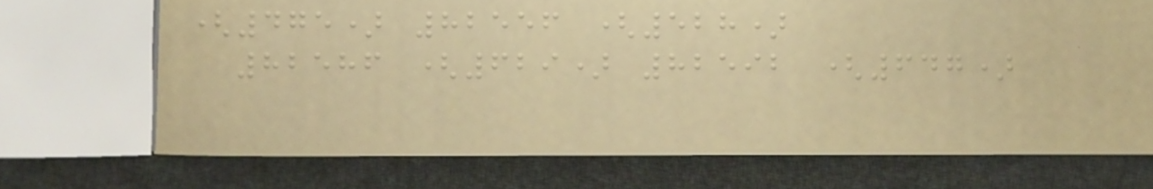(475) 82556 (528)
82586 (629) 82592 (647)
